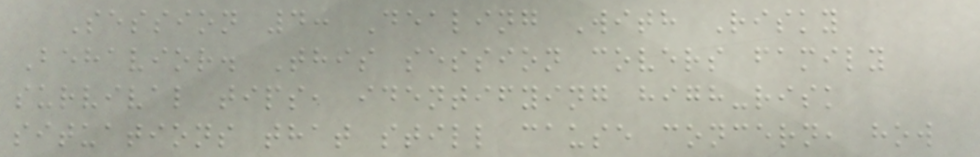Session 4: Dealing With Risky
Behavior. This session covers family
survival tips, identifying high-risk
situations that still cause concern, how
